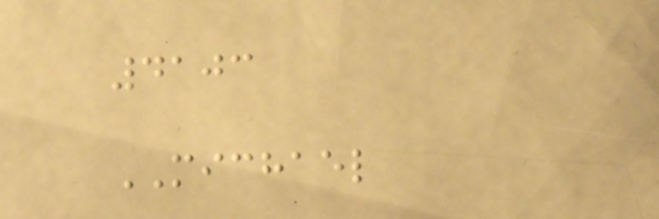4103
MICHAEL
